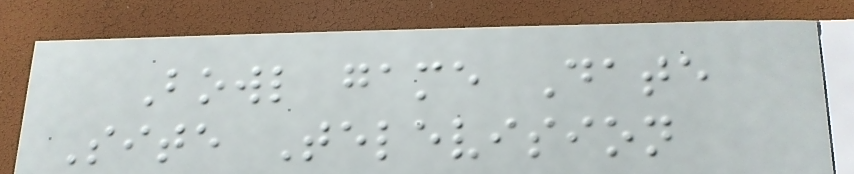Bowl game Date
Site Television
